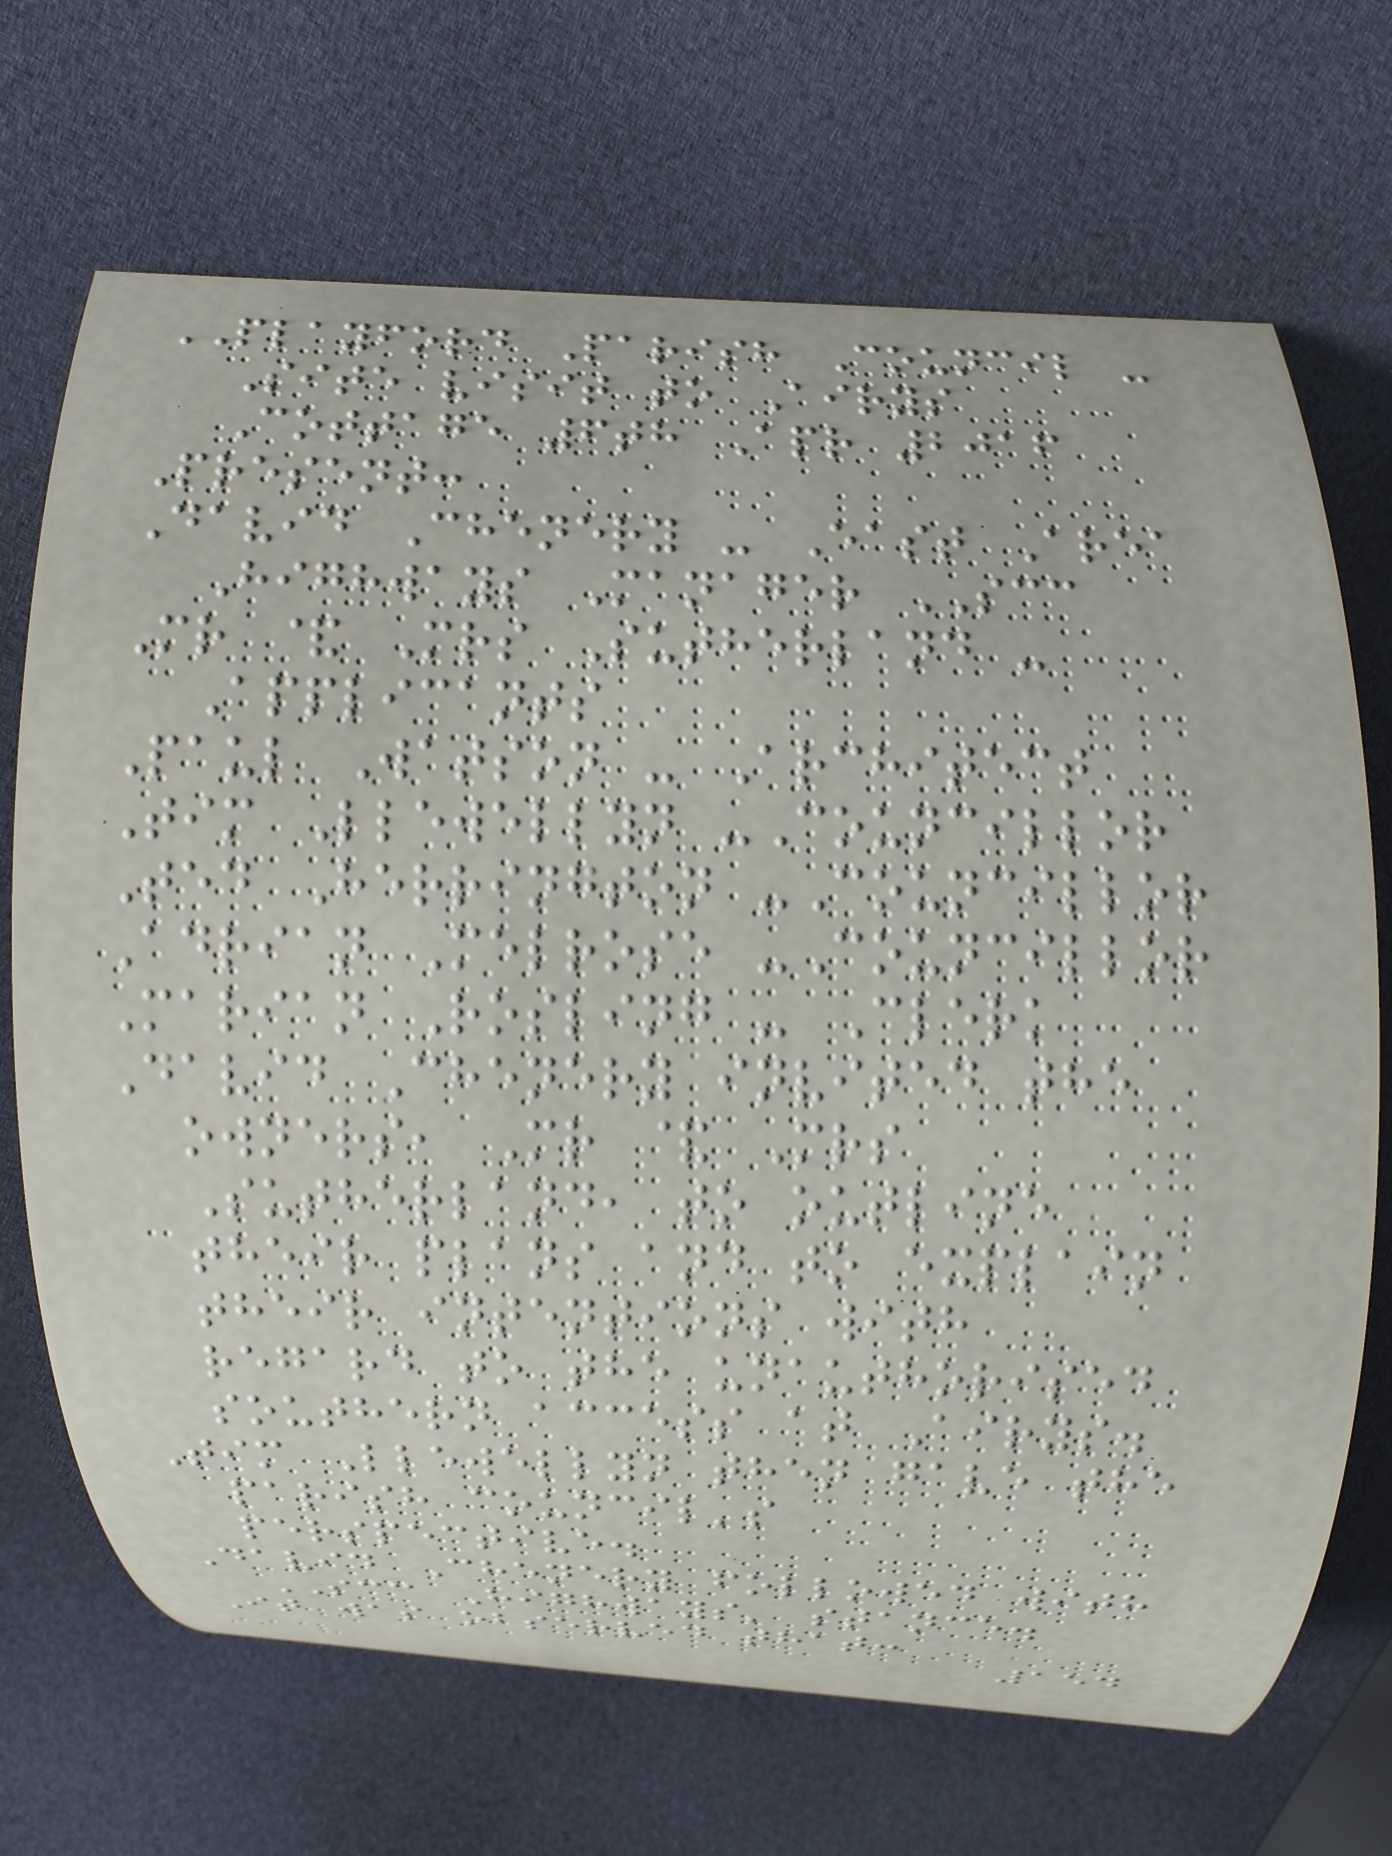PLAYFORD Parish Council -
Site visit to Airys
Cottage 6th Apr 2016
Present:
David Chenery - East Area
Highways Manager SCC
Mr & Mrs Sutherland -
Applicants
Paul Watson - Architect
Tim Llewellyn -Councillor
Ted Herrington -Councillor
Adrian Melrose -Councillor
Marian Rosling - Clerk
David Chenery invited the
owners, Mr & Mrs
Sutherland, to outline
their plans and to explain
their intentions with
regard to the unauthorised
southern access at Airys.
Tim Llewellyn then gave the
parish council's
perspective.
David Chenery followed with
SCC Highways' stance.
It was observed that:
154
